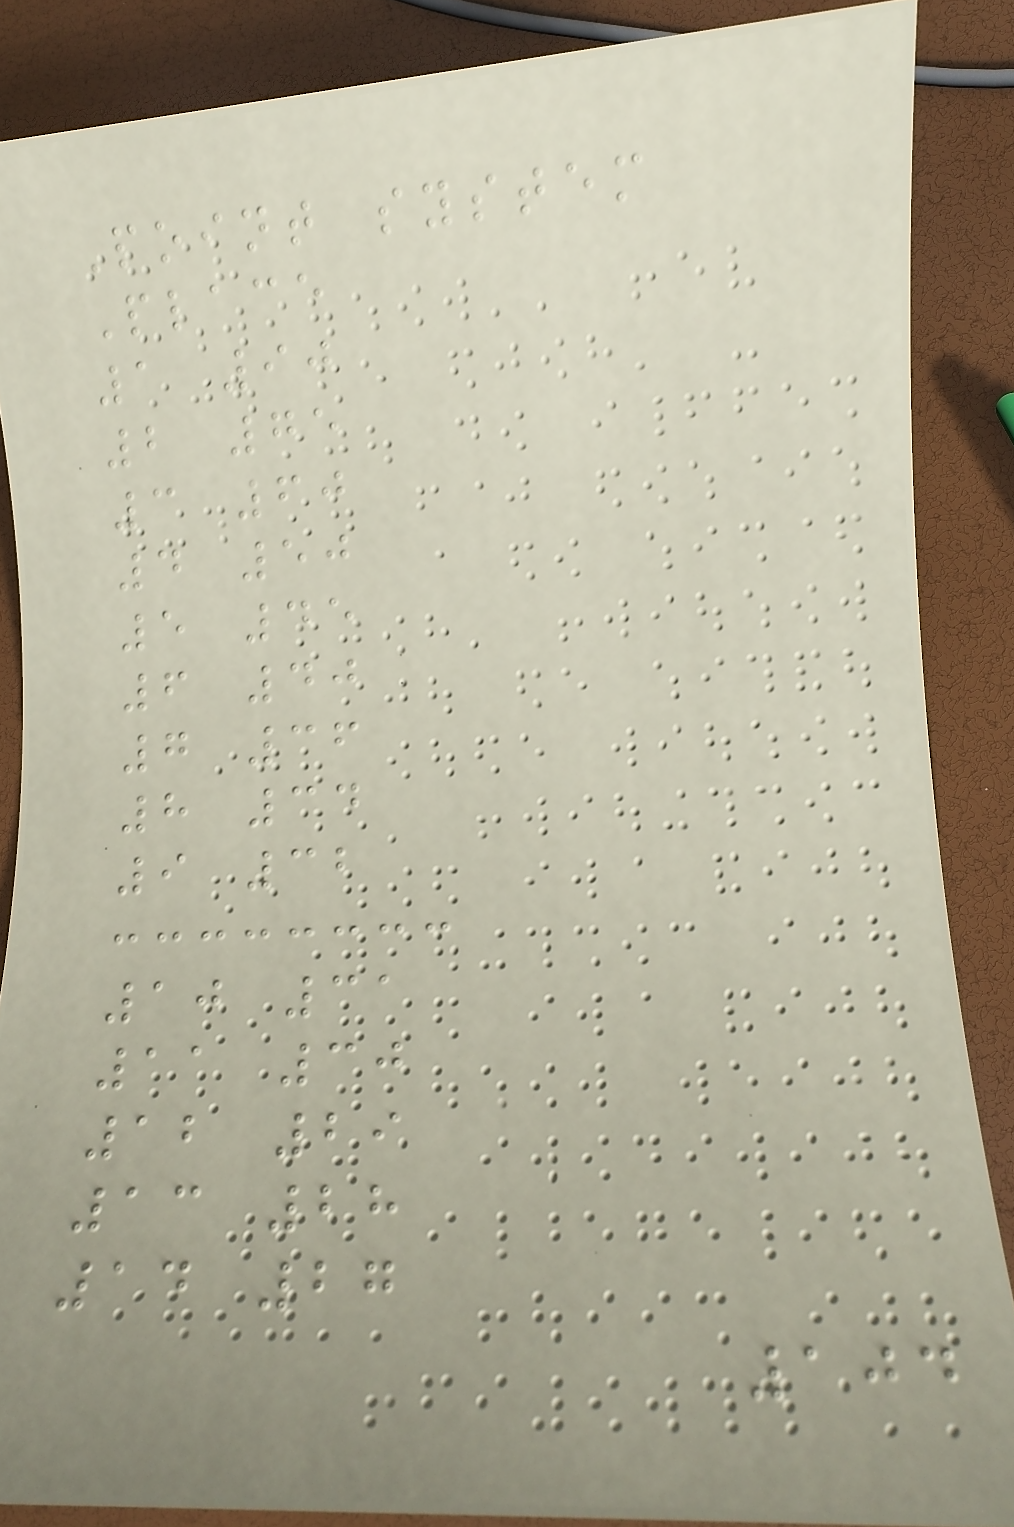Point system
Place
1 90
2 75
3 60
4 50
5 45
6 40
7 36
8 34
9 32
10 31
11 30
12 29
13 28
14 27
104
